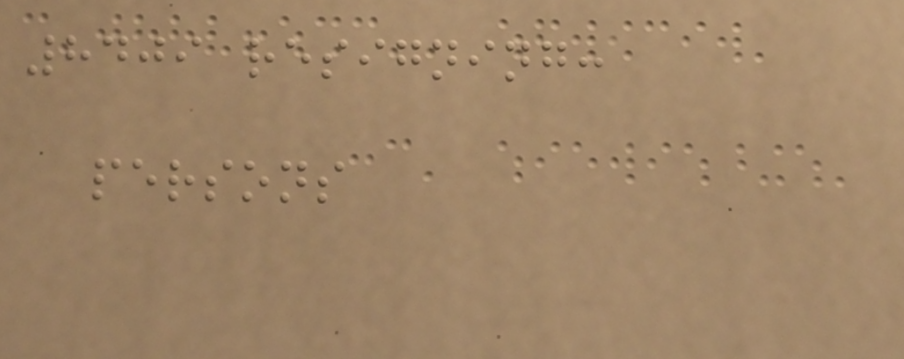8409 resigning:
persons
